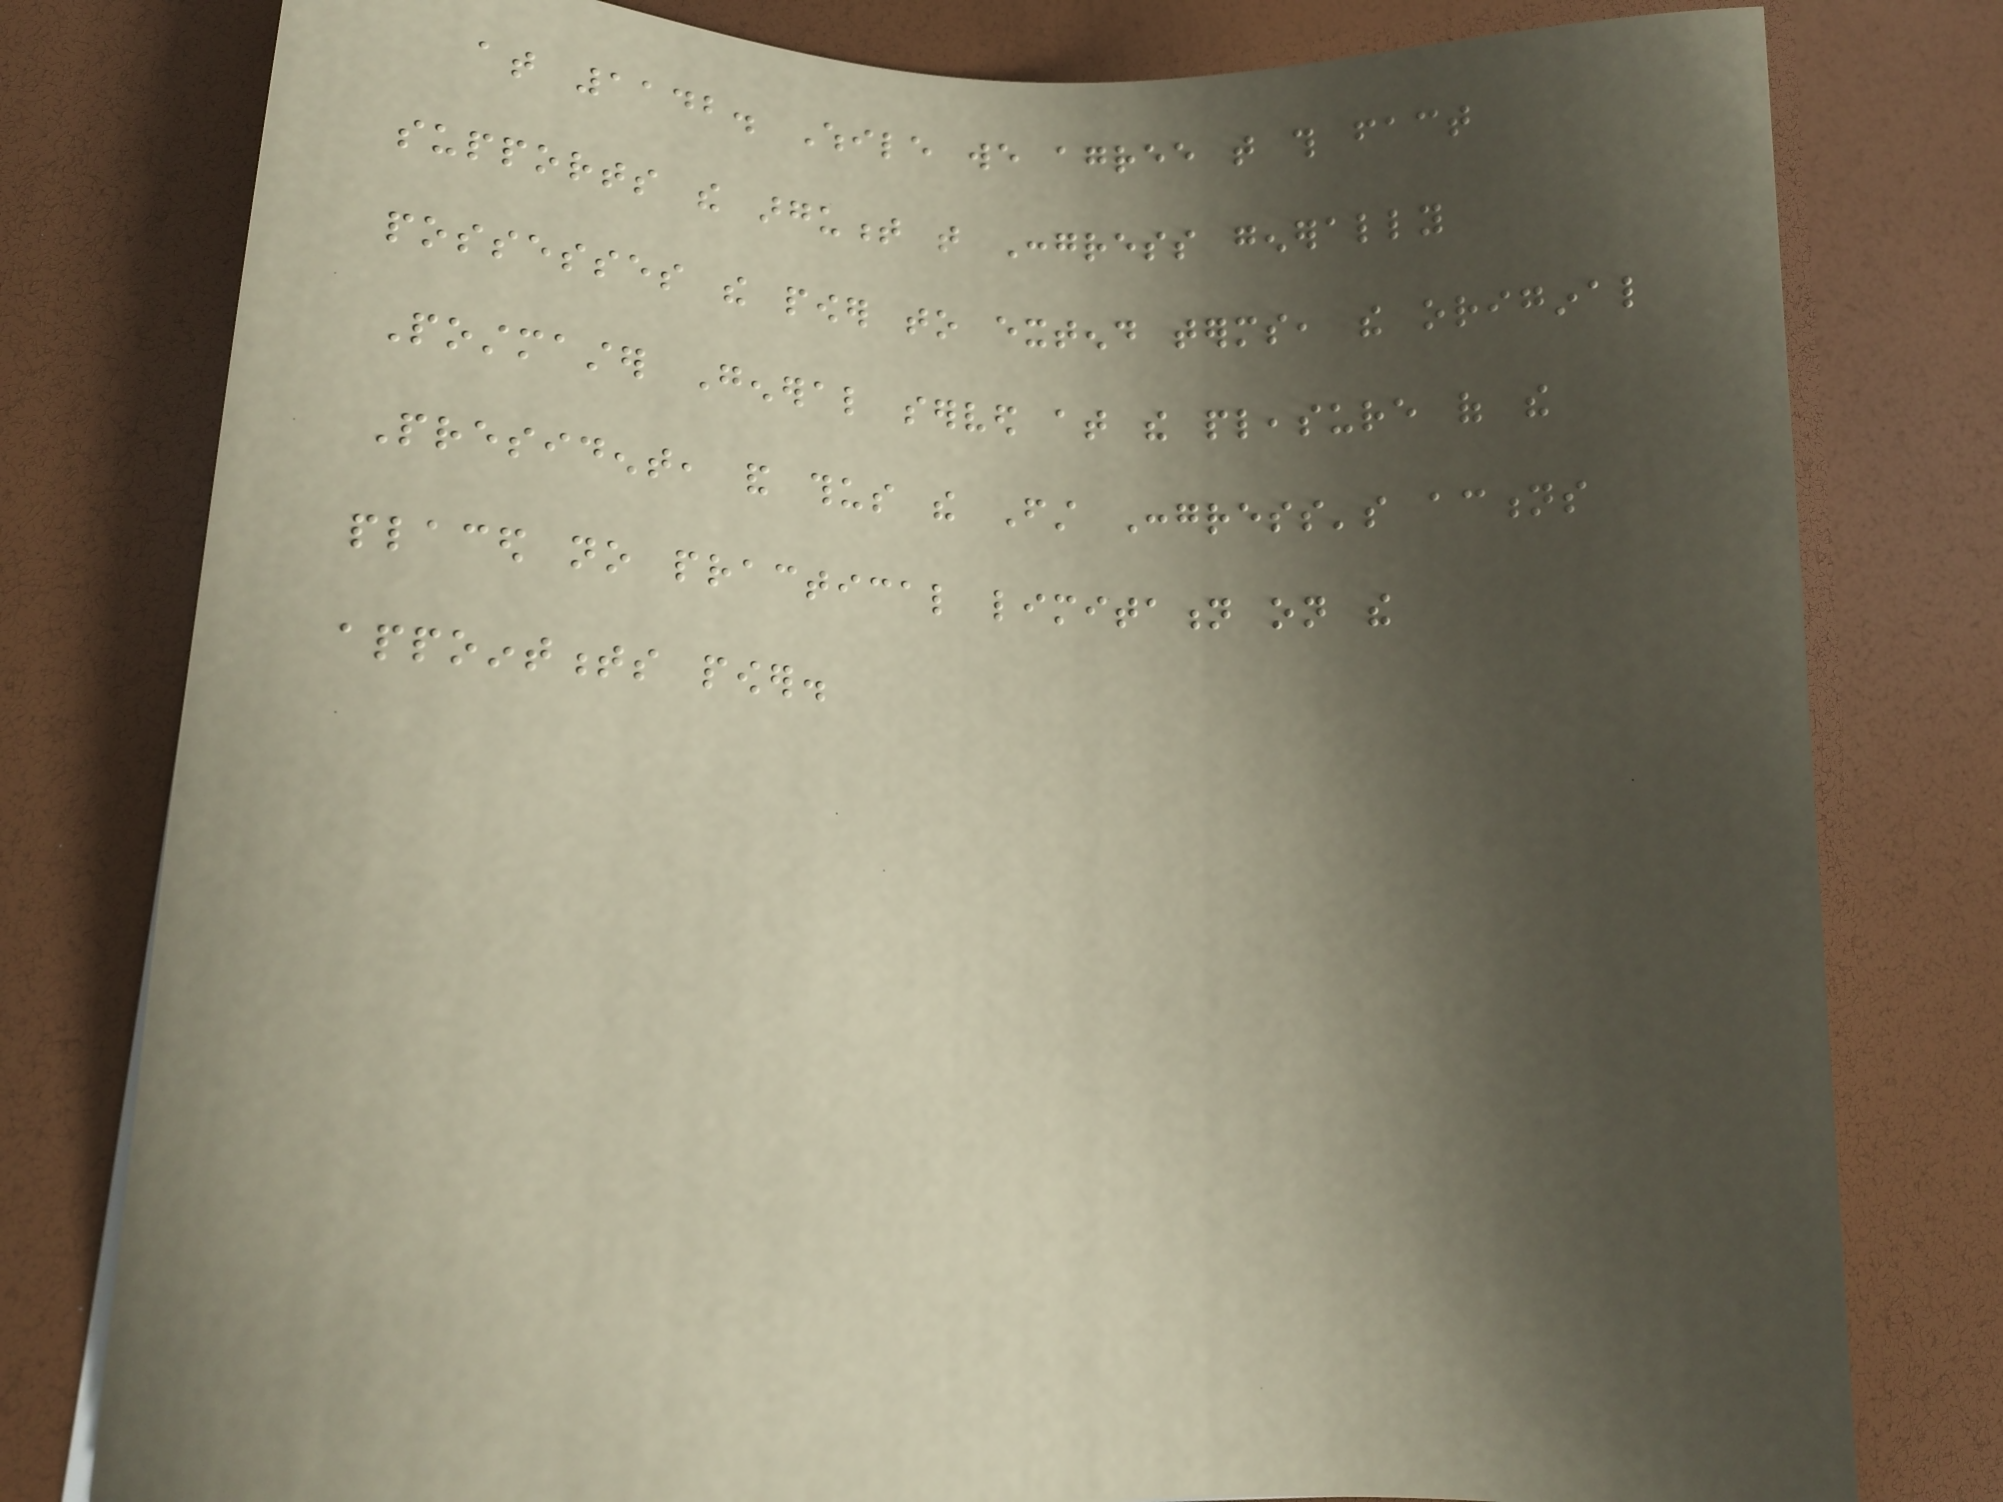at 1142. While we agree that this fact
supports the argument that Congress generally
possesses the power to extend terms, the original
Postmaster General served at the pleasure of the
President, and thus the First Congress's actions
placed no practical limitation on the
appointments power.
